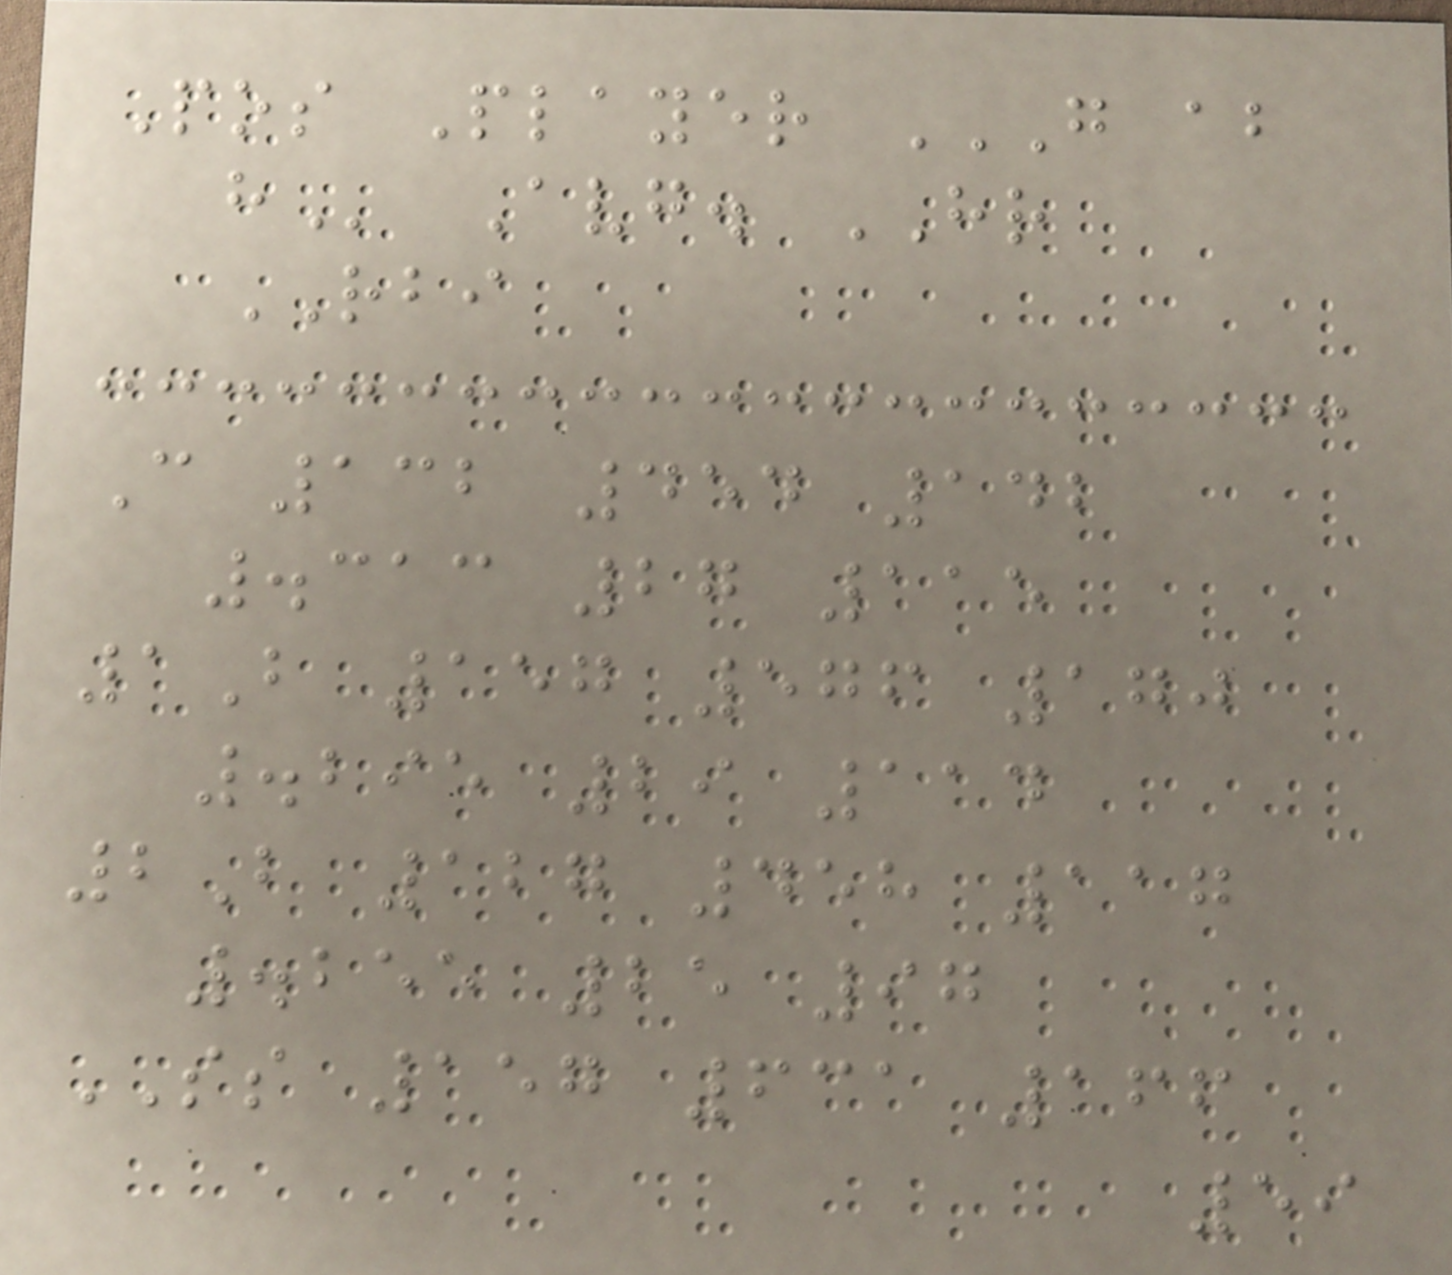Pos Player G AB
H Avg. HR
RBI
C 132 454 142
.313 27 115
1B 157 576 170
.295 29 114
2B 127 458 117
.255 25 97
SS 157 631 166
59
